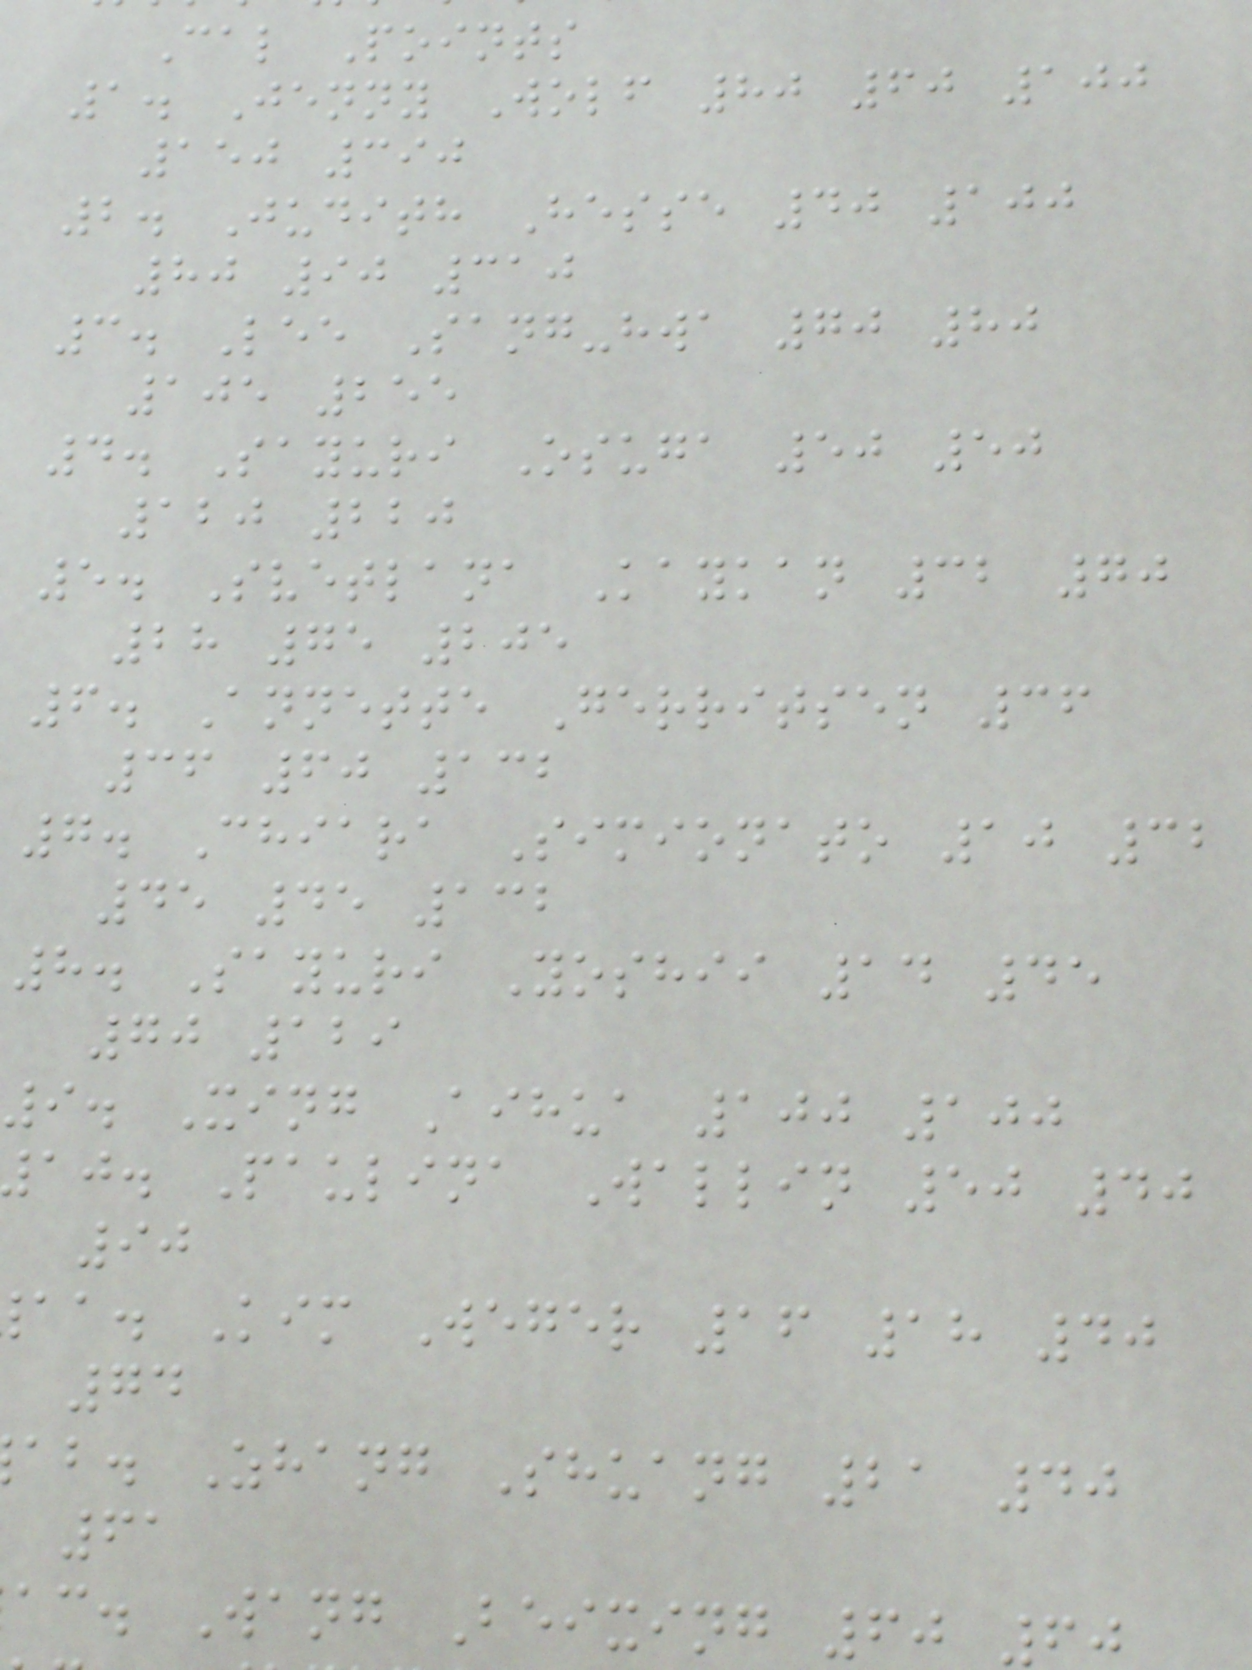Cal Points
1. Jenny Wolf 80 60 100
150 390
2. Judith Hesse 40 100
80 90 310
3. Lee Sang-hwa 70 80
105 255
4. Sayuri Osuga 50 50
120 220
5. Svetlana Kaykan 32 70
28 75 205
6. Annette Gerritsen 36
36 60 132
7. Chiara Simionato 10 32
45 45 132
8. Sayuri Yoshii 14 45
70 129
9. Xing Aihua 100 100
aj. Paulina Wallin 50 40
90
aa. Kim Weger 16 18 40
74
ab. Zhang Shuang 21 40
61
ac. Wang Beixing 60 6
